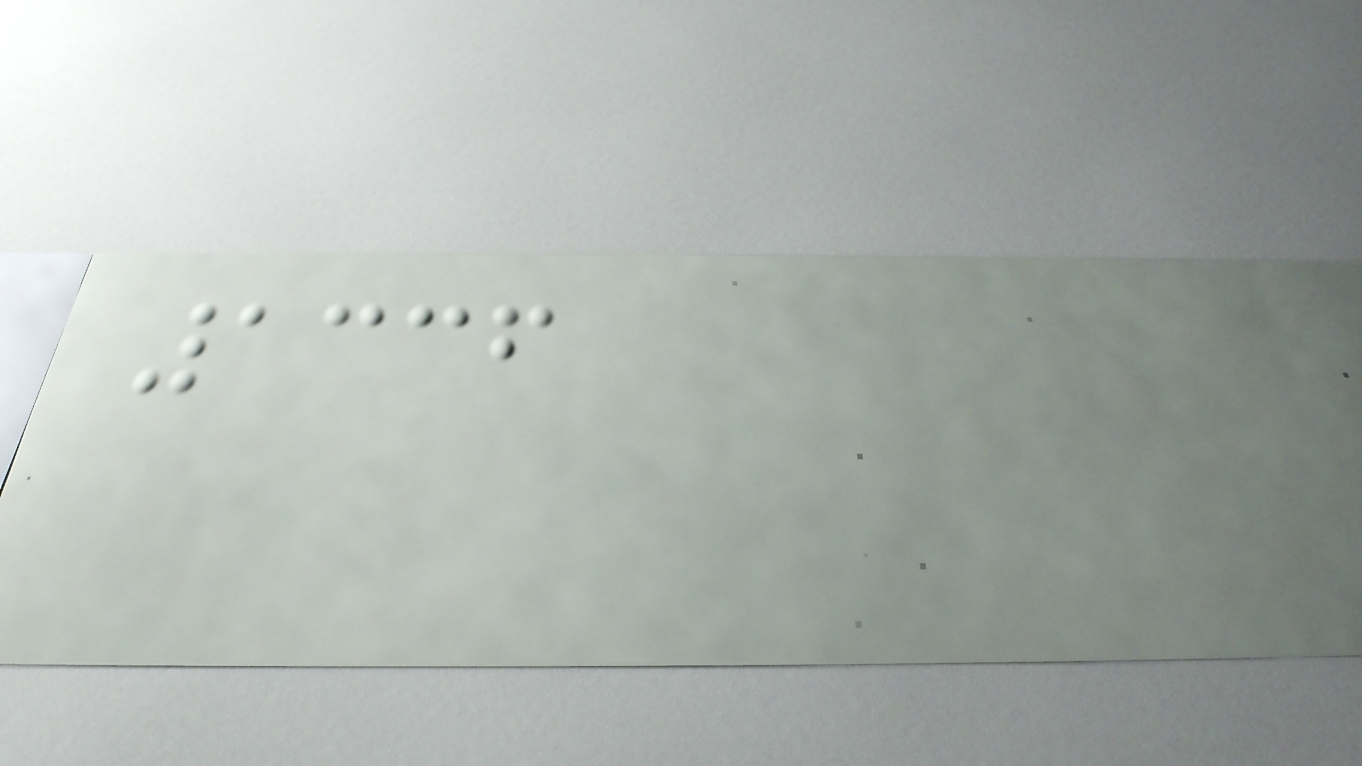1336
